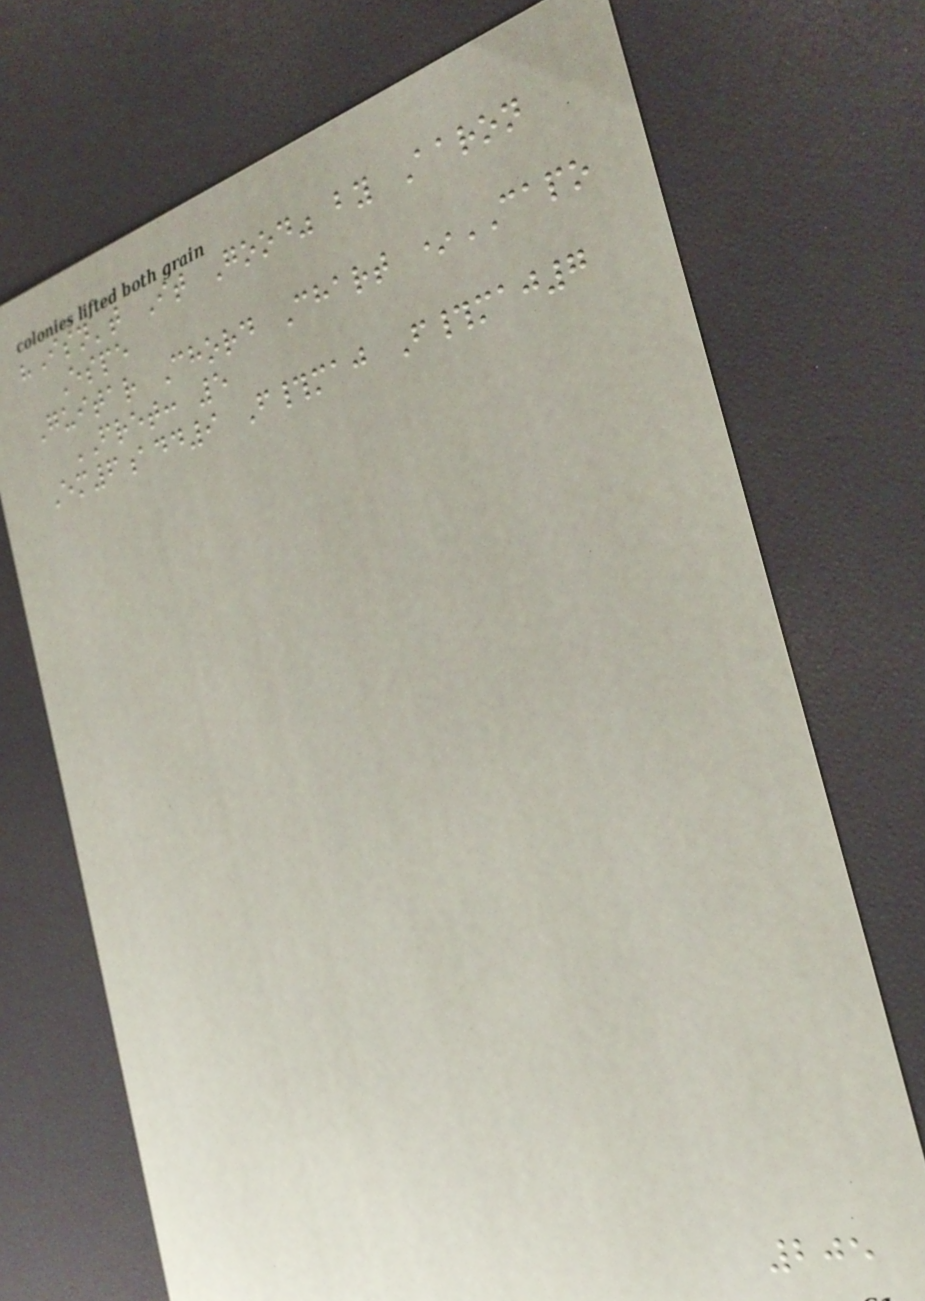"Isn't It Good" by Aaron
Espe
Guitar Chord Chart *CAPO
FRET: 5
Em6add9 F#maj F#maj7
205
